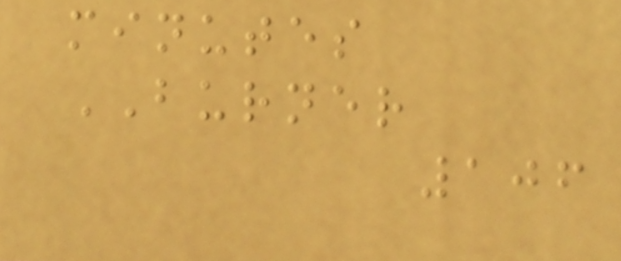minutes
BURNER
106
